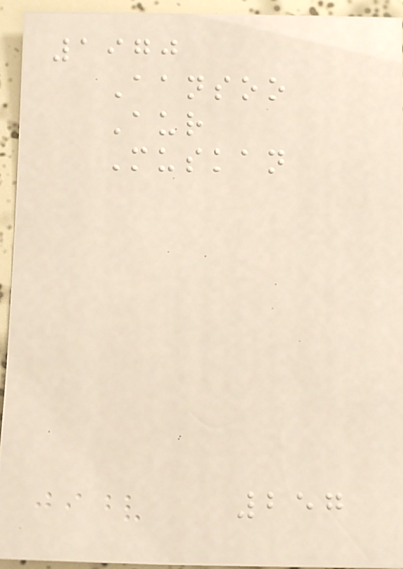1970
Aansoo
Aur
Muskan
257
